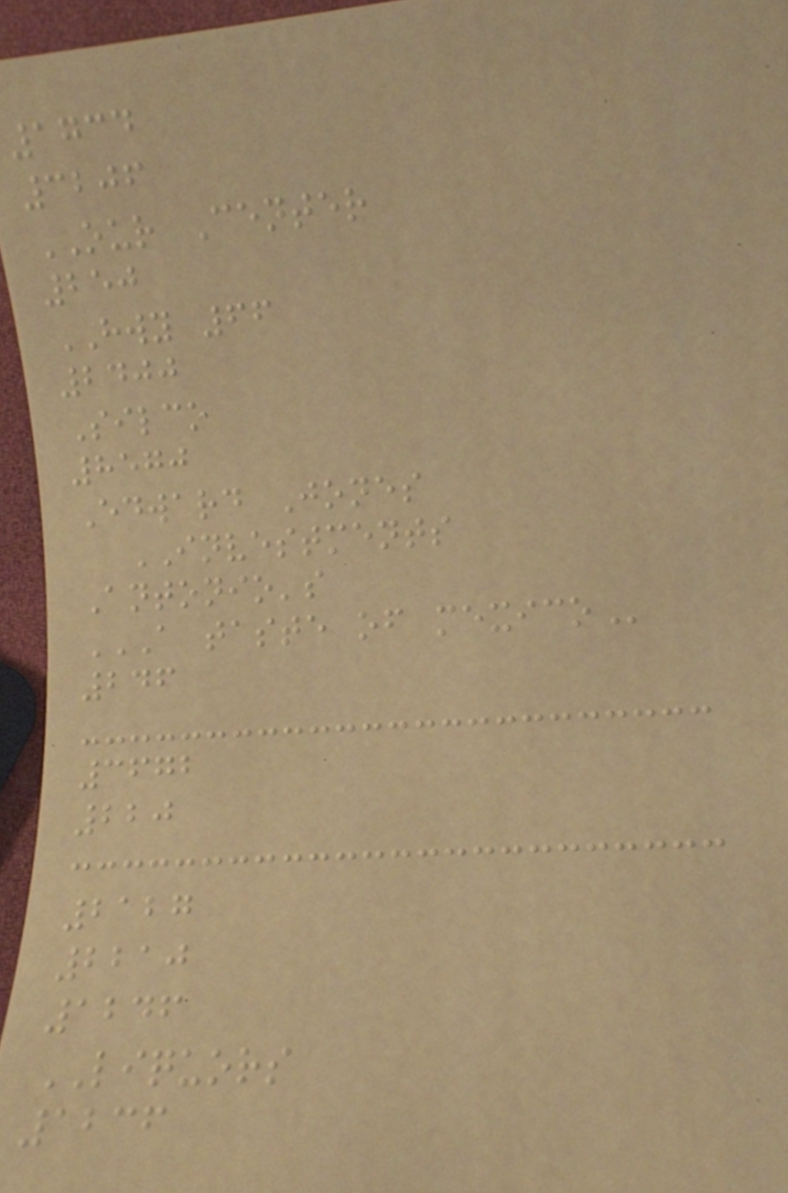1734
3206
OUR Center
250
HWY 66
2400
Silco
8570
Edward Jones
INVESTMENTS
Antonio's
A TASTE OF MEXICO
246
3672
220
2127
2210
1246
LIQUORS
1236
